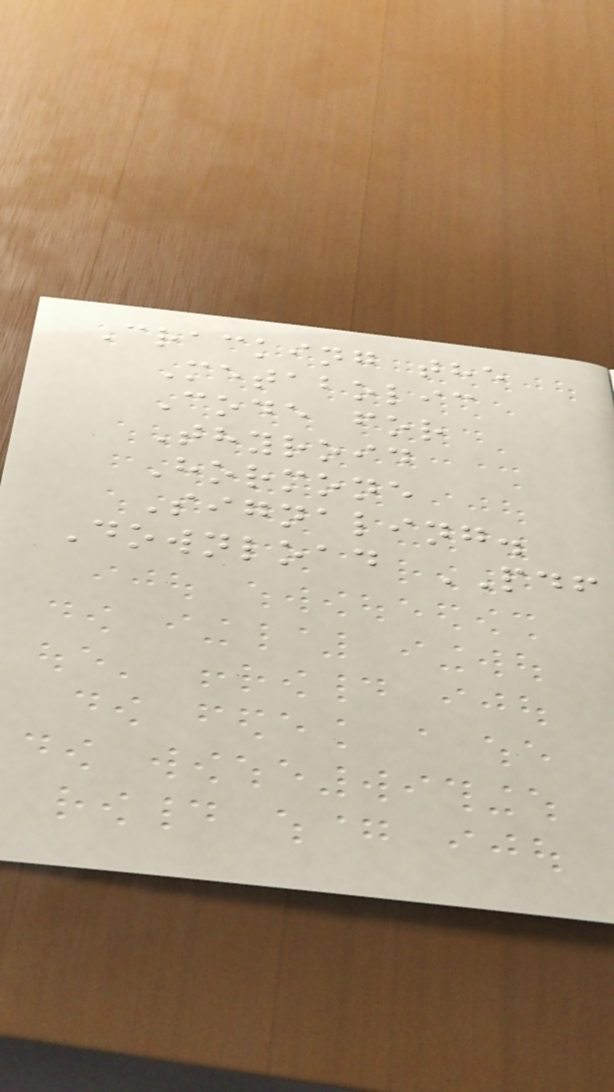Cracking the
Metabolic
Code for
Thyroid
Hormone
Signaling.
Download PDF
